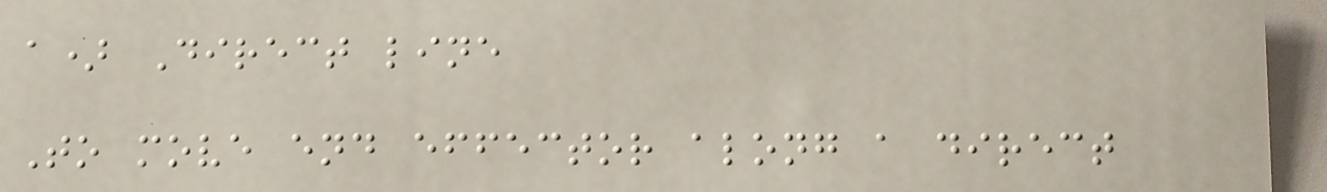a) Direct line
To move end effector along a direct
